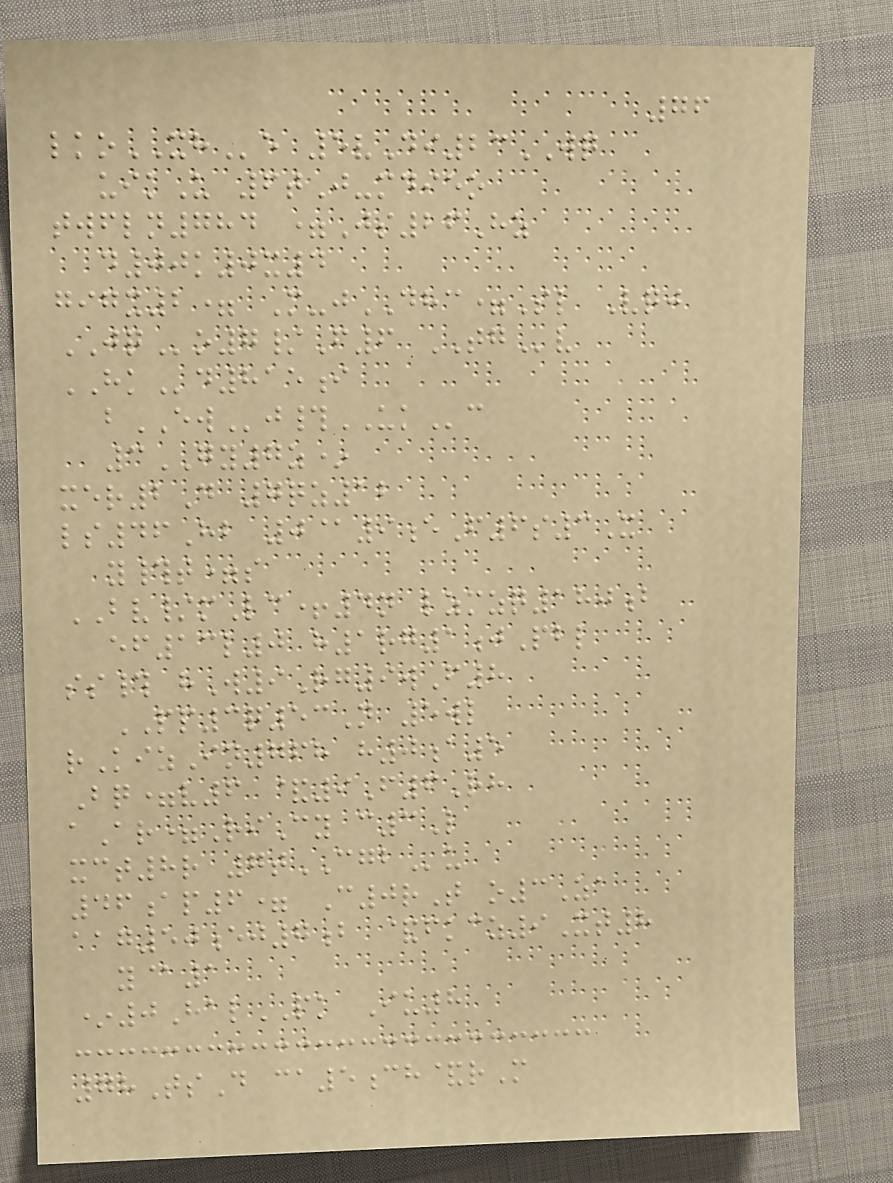76
lkoXHe 5vDi23WQ
uikU 6tJ-mdieo
twfln784 =Js26Hz
d00k0x4
gigx2= M-jDHC=Sl Vqj
JQo7/F6 TGv
HKd815i
bEWj#UKc
3GY7z*
xer2D 7qz12
ls46Hb 0@9eF6s3X
y#t=s
BV/mLc+4n lzmzq180b
ef13l0 h1rg1jPbl
ss# hW9Rg9wF8
PP3q53N 5wl
rKizIn768 h0a5
Bq=v6 &9F6Rh
aAr=RiCy c3L
xct8r 7tCGBu
46ap6= C0rT o3Za
aag50ej7b &fkcz9Xt8
y@1
*0HalPK Iu8
78TsD ca5ch&rM
